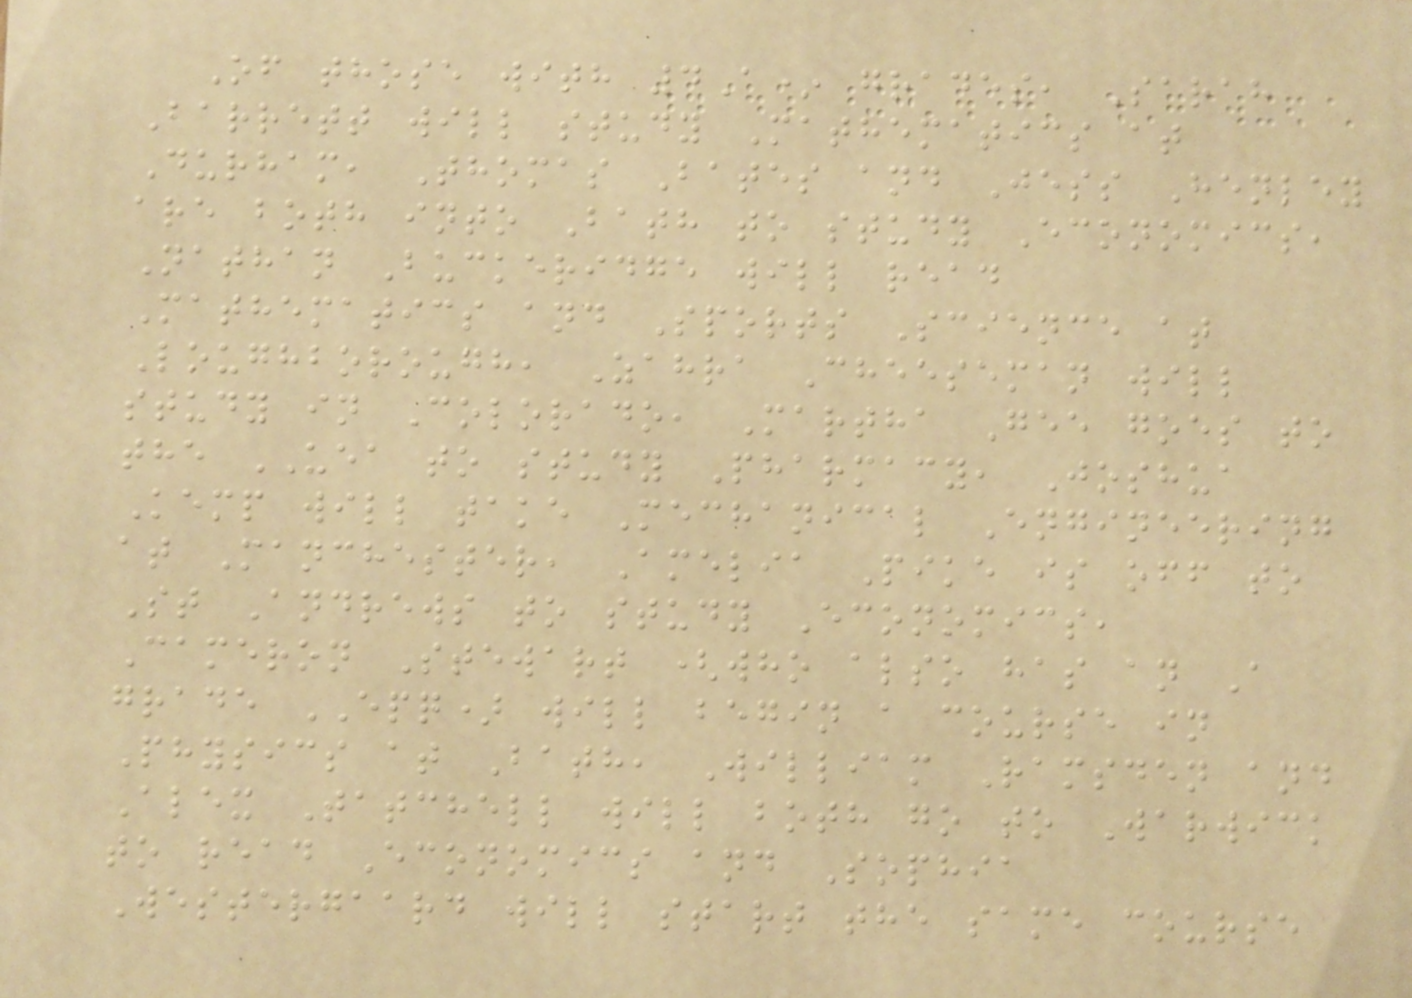Of those with 4A* grades, Sarah
Barrett will study Mathematics at
Durham, Thomas Bates and Jess Henley
are both into Bath to study Economics,
Nathan Buckeridge will read
Mathematics and Sports Science at
Loughborough, Zahra Cheeseman will
study in Colorado, Martha Gee goes to
the UEA to study Pharmacy, Joshua
Kemp will take Mechanical Engineering
at Manchester, Amelia Pike is off to
St Andrews to study Economics,
Cameron Stewart (who also has an A
grade EPQ) will begin a course in
Physics at Bath, William Ramsden and
Alex Tatchell will both go to Warwick
to read Economics and Sophia
Westergaard will start the same course
